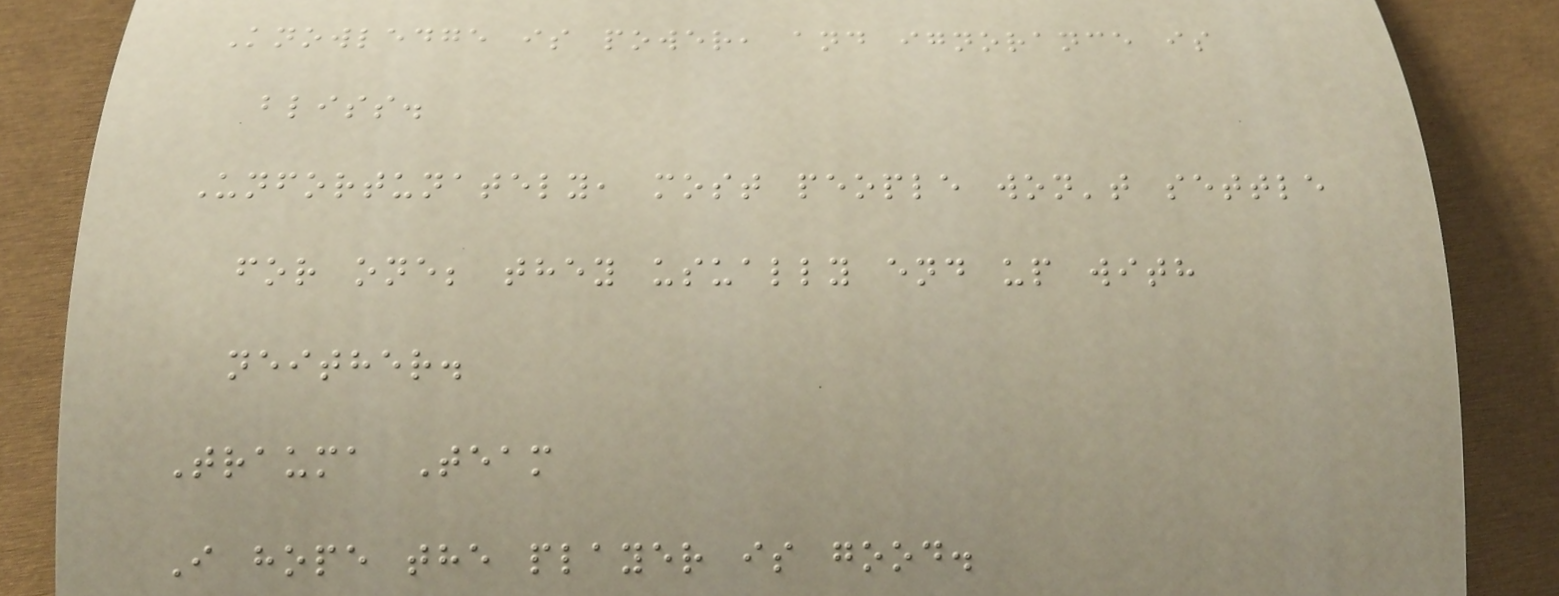Knowledge is power, and ignorance is
bliss.
Unfortunately, most people won't settle
for one; they usually end up with
neither.
Trauma Team
I hope the player is good.
